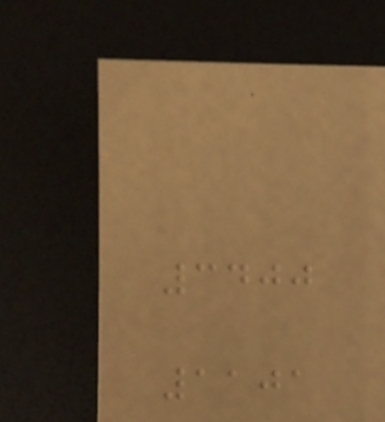3400
1101
